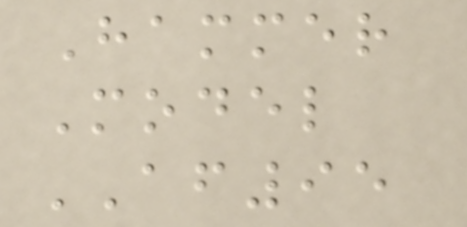Hammer
Model
AF95
